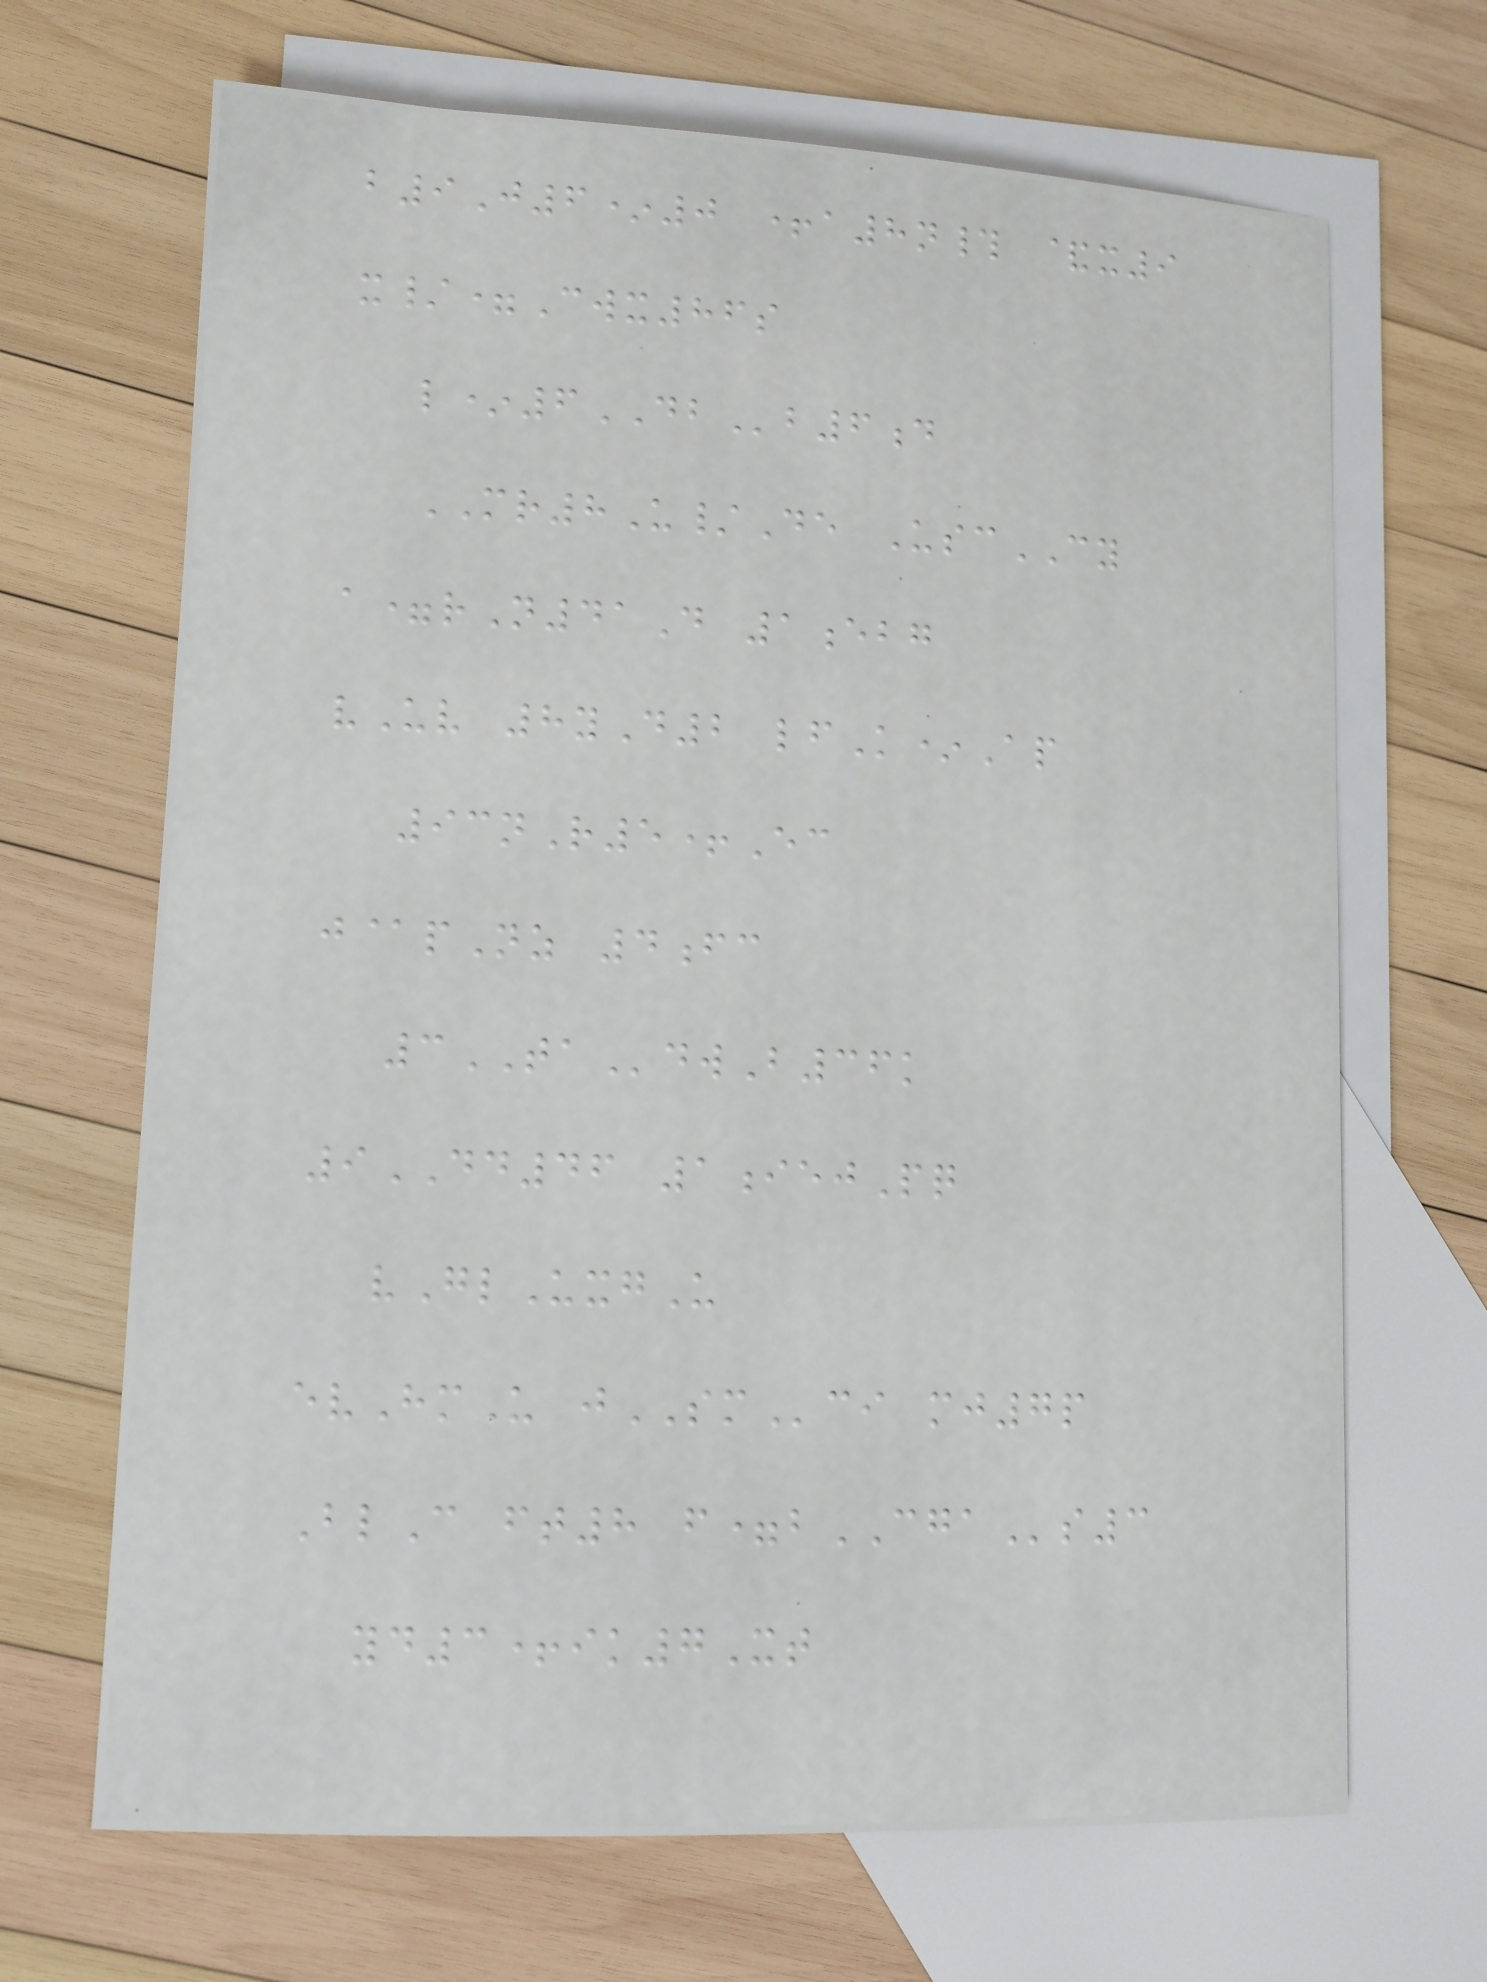b9J6*0 +a8n# &x9
x/=Cwx86s
l*6DBb6d
MR8U/De UscCY
a=rN41D 1ebg
vUv 8yD2 lfK*Ap
93nR5+Ec
j@pNz 4fc
3TAdwB36k
9DD46 1iejPq
vGlUxgU
evHmU jSMci mj7p
BlC ft8 f=bCGAs3
yd3+ik7Xt
